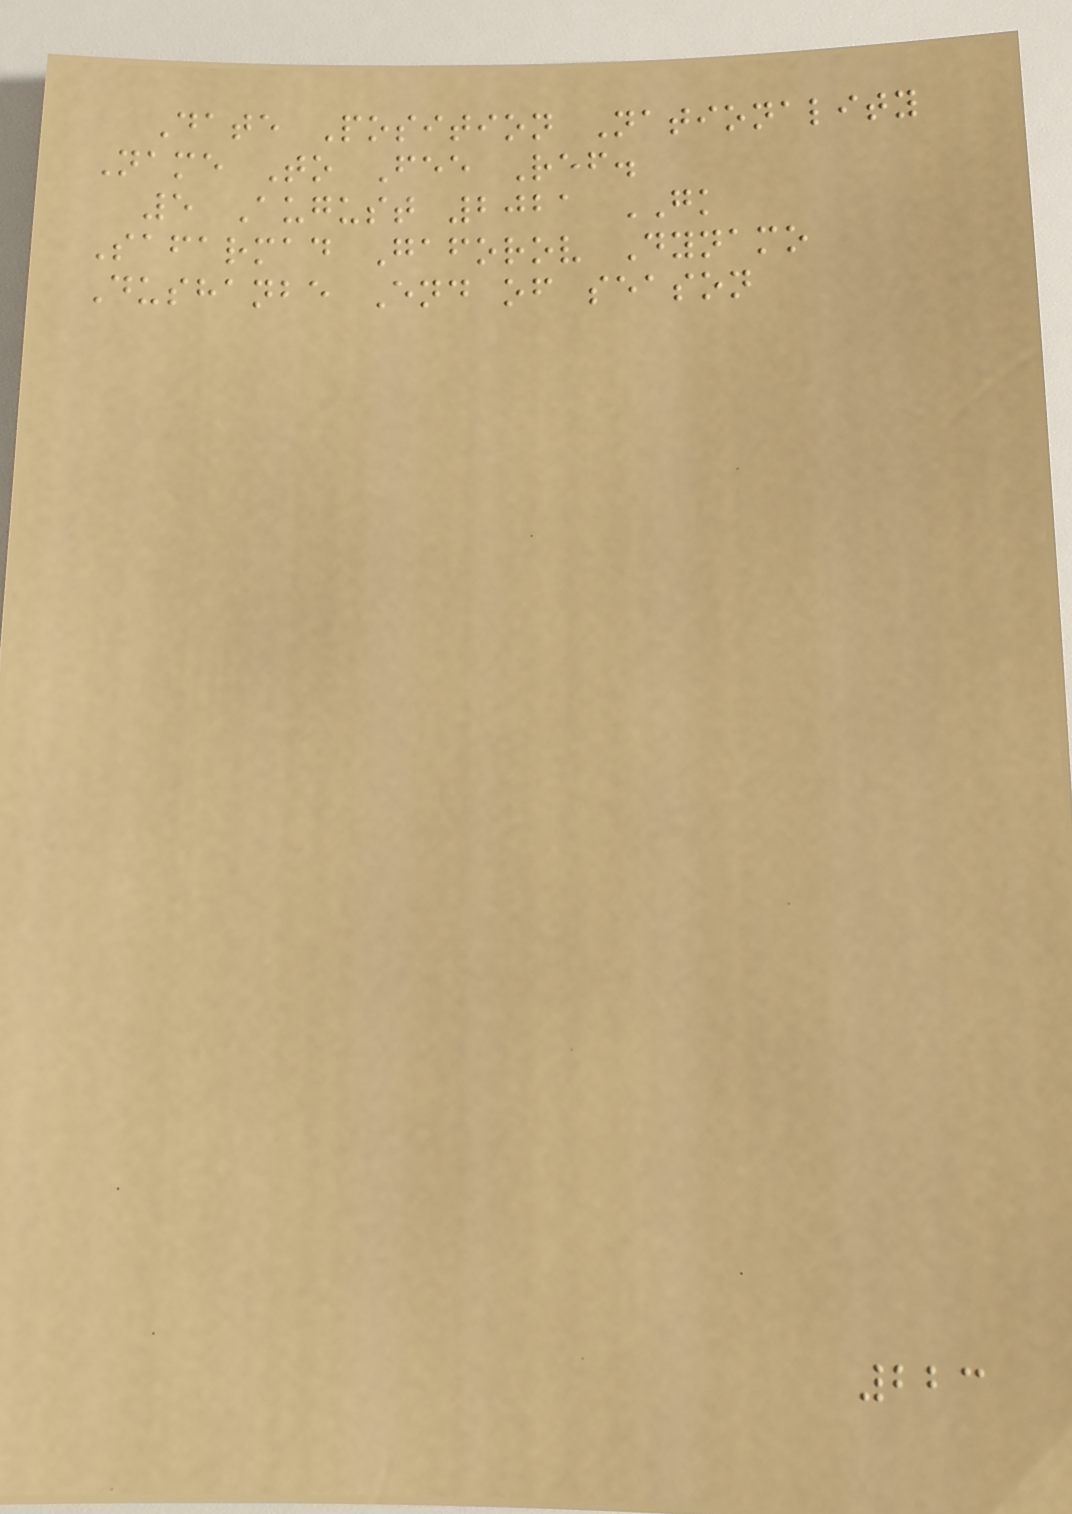Date Position Nationality
Name To Fee Ref.
5 August 2021 GK
Safarmad Gaforov Dynamo
Dushanbe End of season
223
